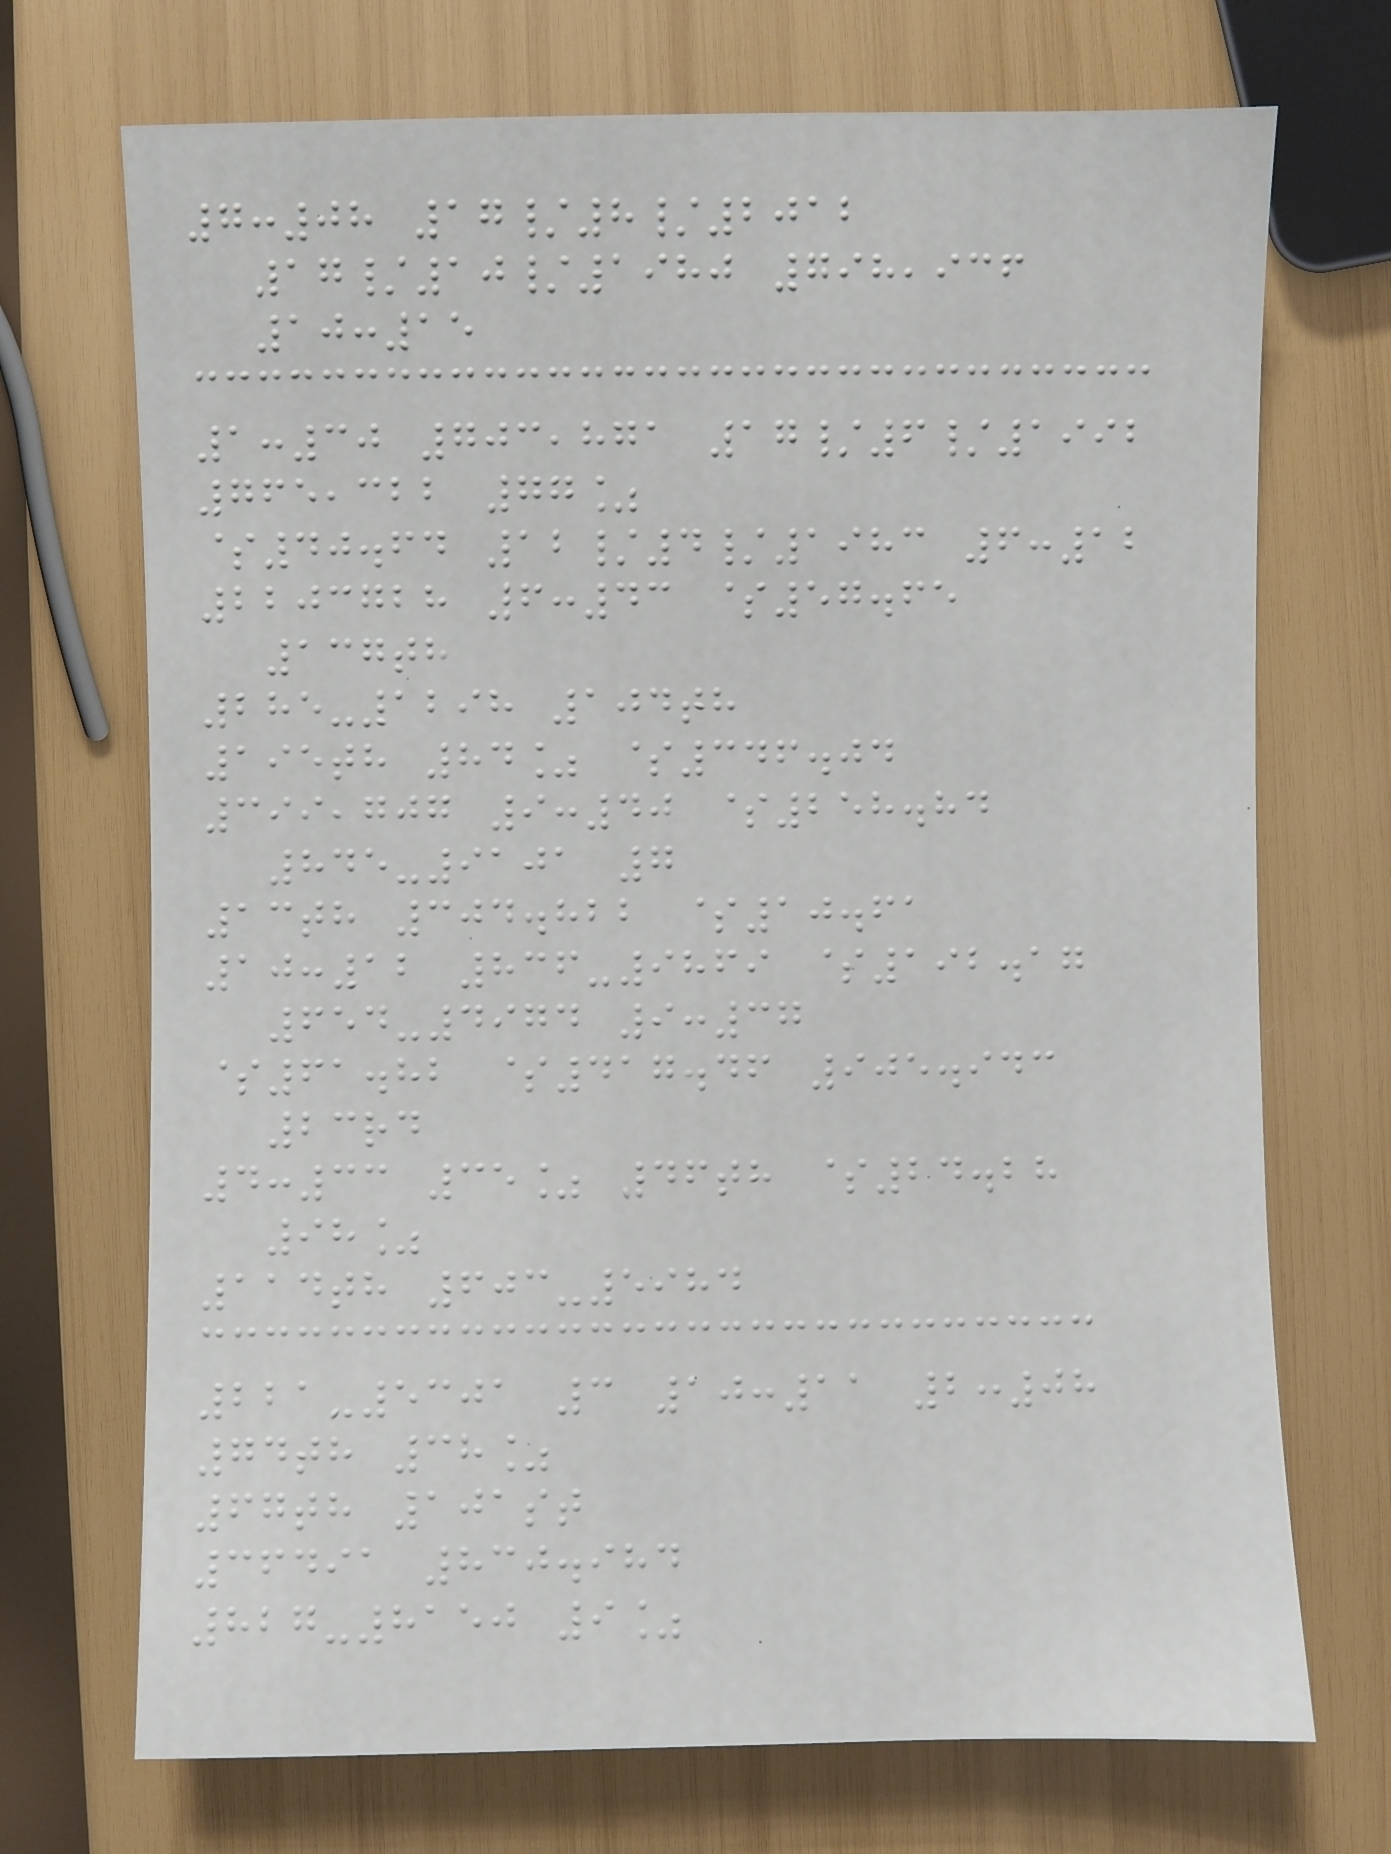7:08 17/8/2012
17/10/1980 798,936
10:15
1:30 703,871 17/6/1992
765,322 77%
$40.64 12/4/1983 6:12
2203728 6:43 $57.65
137th
285-1298 104th
195th 84% $346.04
399,707 9:40 $258.84
845-9101 7
13th 304.822 $10.61
10:12 836-9869 $192.17
654-4974 9:37
$61.82 $417.46 905.943
23rd
4:33 35% 46th $24.28
98%
114th 603-5984
221-5301 3 10:11 2:08
74th 38%
67th 101st
36491 830.984
827-8150 9%
